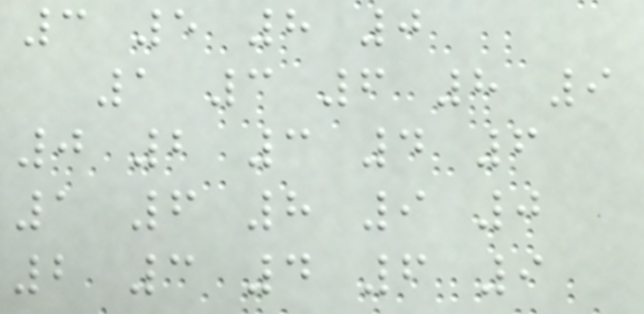3 5 8 0
1 3 6 8 9
0 2 3 4 6
1 6 8 9 0
2 3 4 6 9
